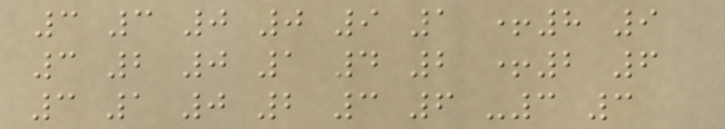3 3 0 0 9 1 +8 9
3 2 0 1 4 2 +2 6
3 1 0 2 3 6 -3 3
